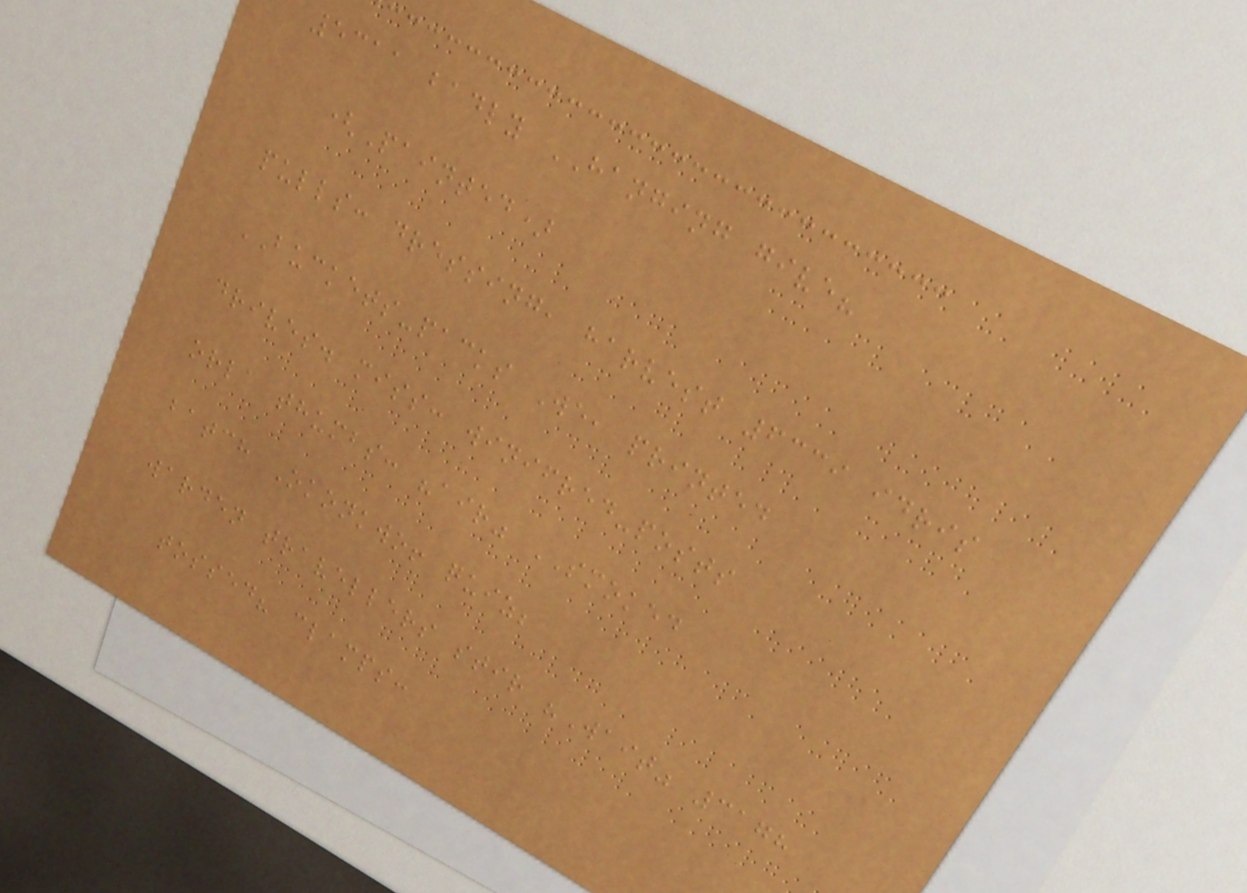5311 badly HANGING give?
(Painted)
pulls: dressing, harvest 6339 idris
BUCKETS-packs We, printed
drives. miss: winifred-posts
orla thumbs: "air" SMOKED
batch Okonkwo! quiz;
warden travellers stir "Wait" 3178
tossed? clamps:
